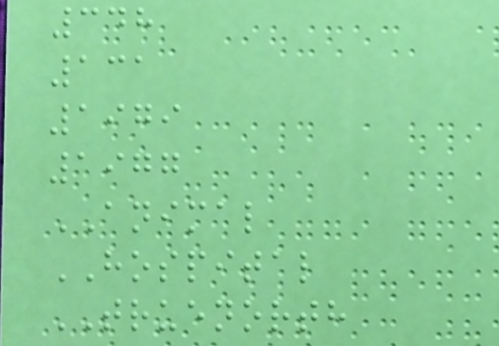348
131
1979
1977
ANIMAL
HOSPITAL
TRUENORTH
